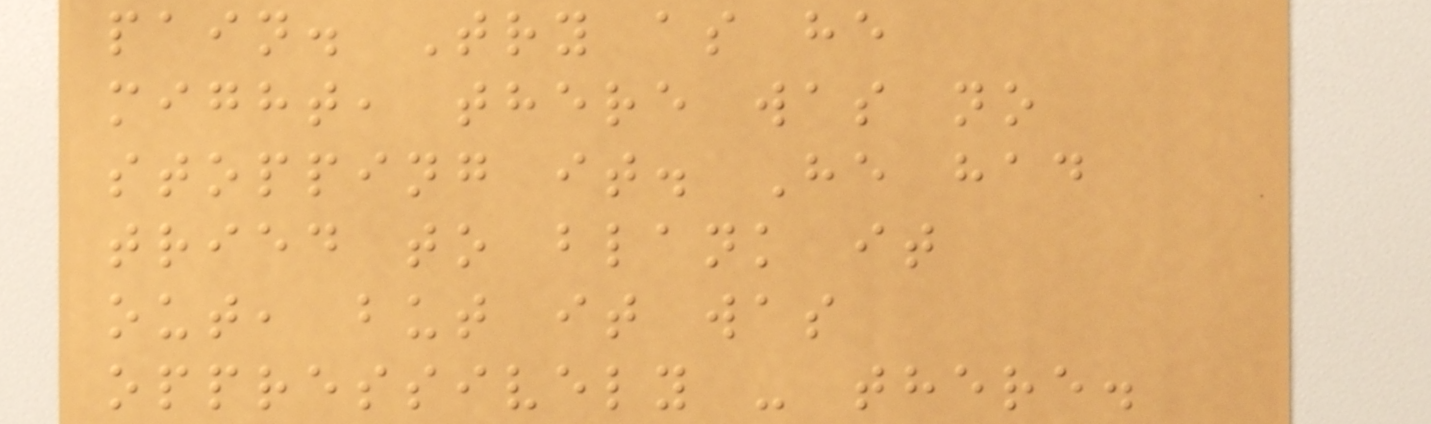pain. Try as he
might, there was no
stopping it. He had
tried to blank it
out, but it was
oppressively - there.
